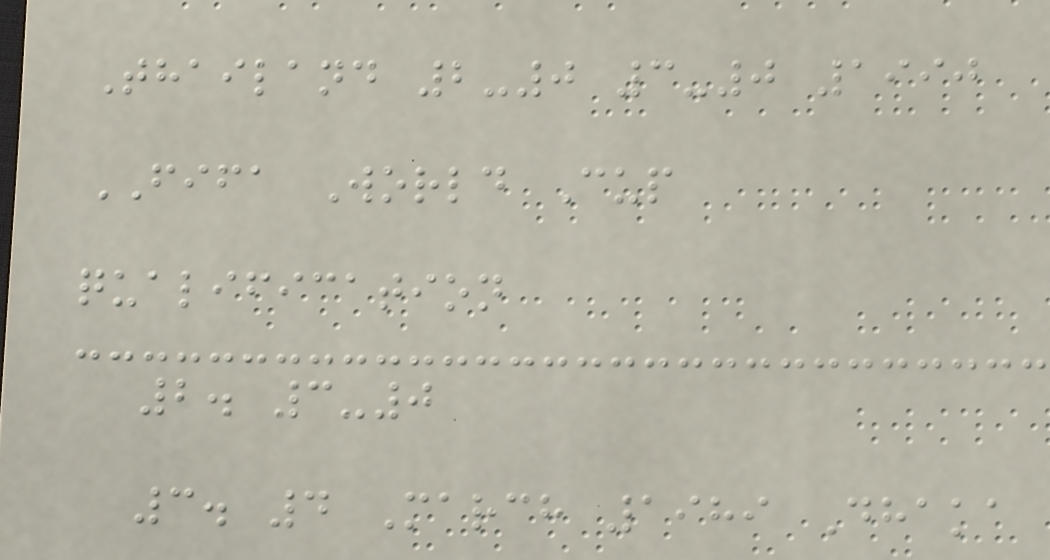Thailand 2-0 3-0 1990
FIFA World Cup
qualification
2. 3-0
3. 4 March 1989 Dhaka
